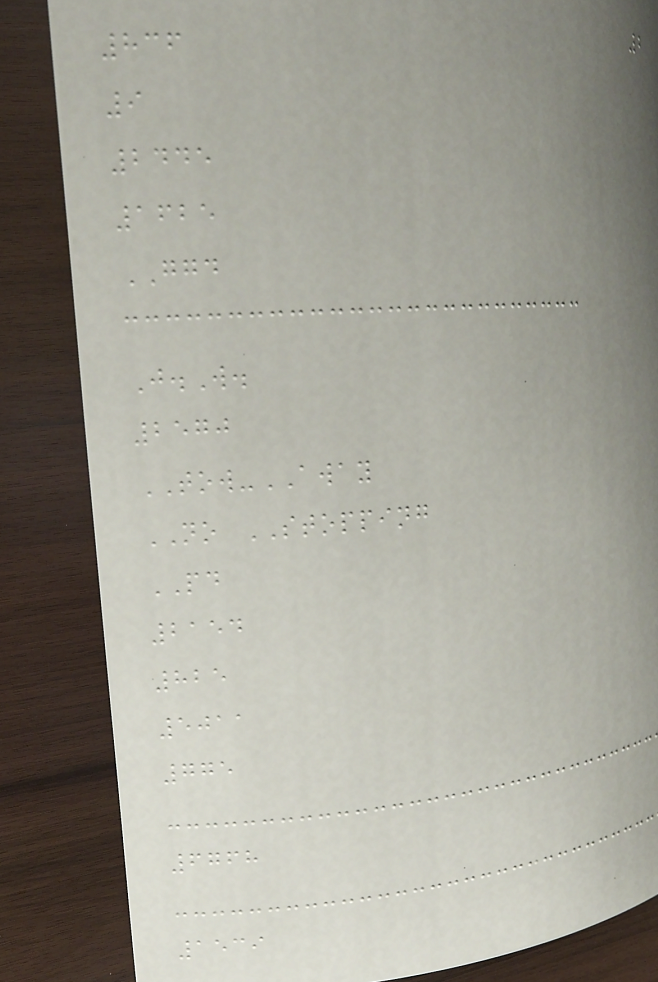2
836
9
2445
1625
GGD
J.W.
2570
TOW-AWAY
NO STOPPING
PD
2154
825
5011
775
6768
1539
